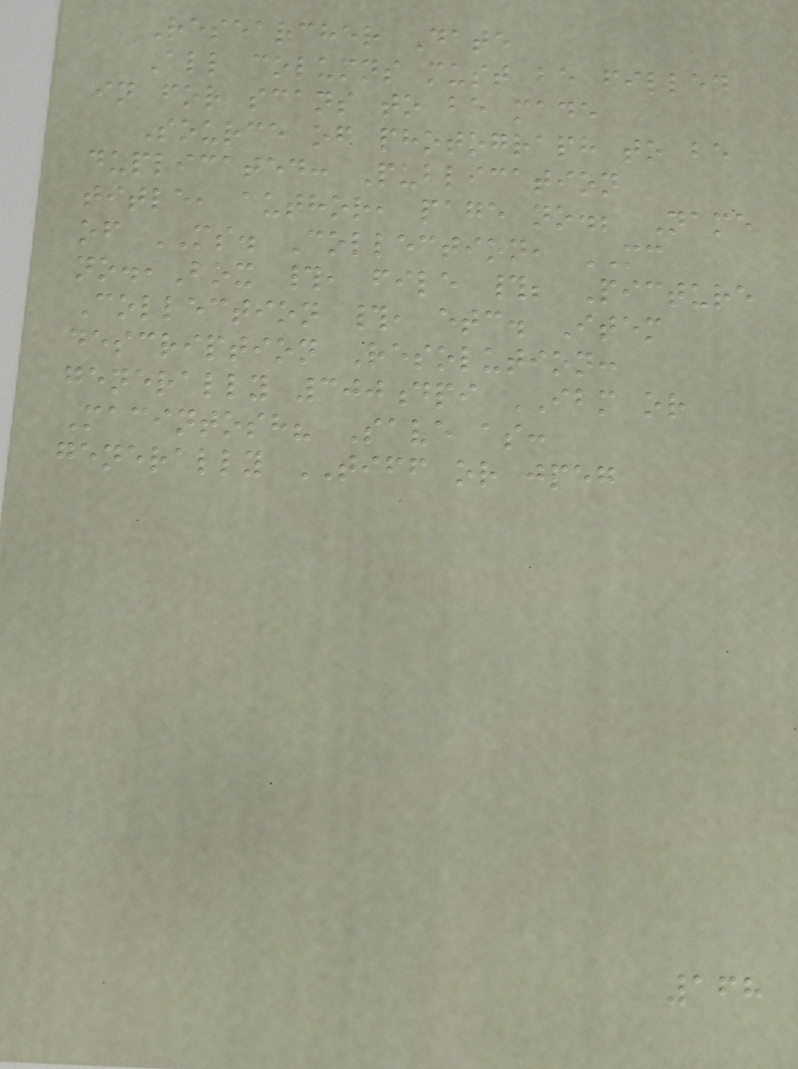Researcher Date
All columns must be filled
in for scans to be made
Source of photograph to be
duplicated: Publication
title, author, page no.; Name
of MS. Collection, MC
no.,Box #, file #; Picture
Collection #, etc. Item
description Resolution:
generally 300dpi IBM or
Macintosh? Save as:
generally TIFF or jpeg
168
